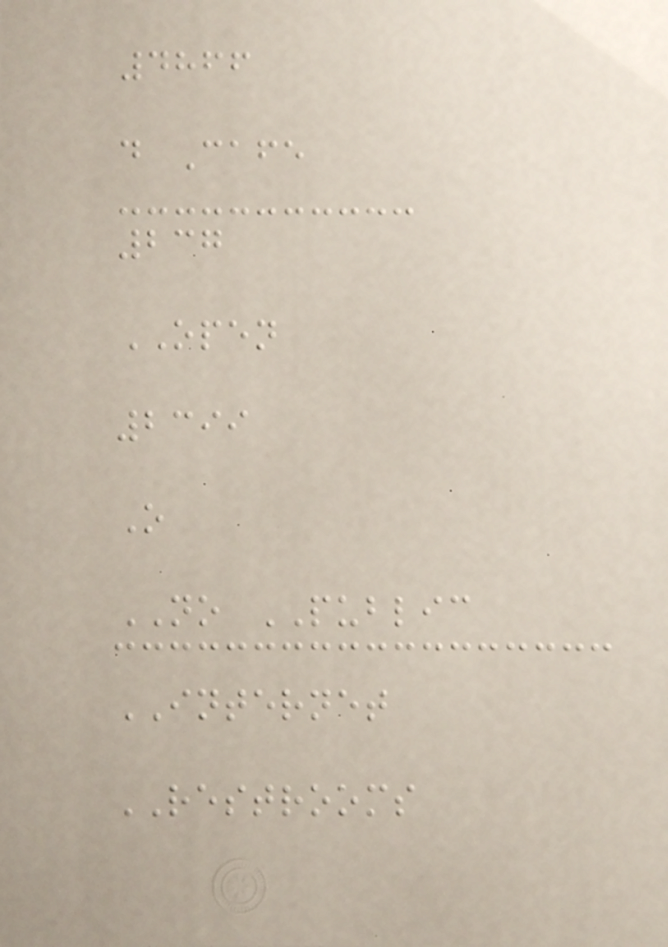4866
d Cafe
237
OPEN
2399
O
NO PUBLIC
INTERNET
RESTROOMS
